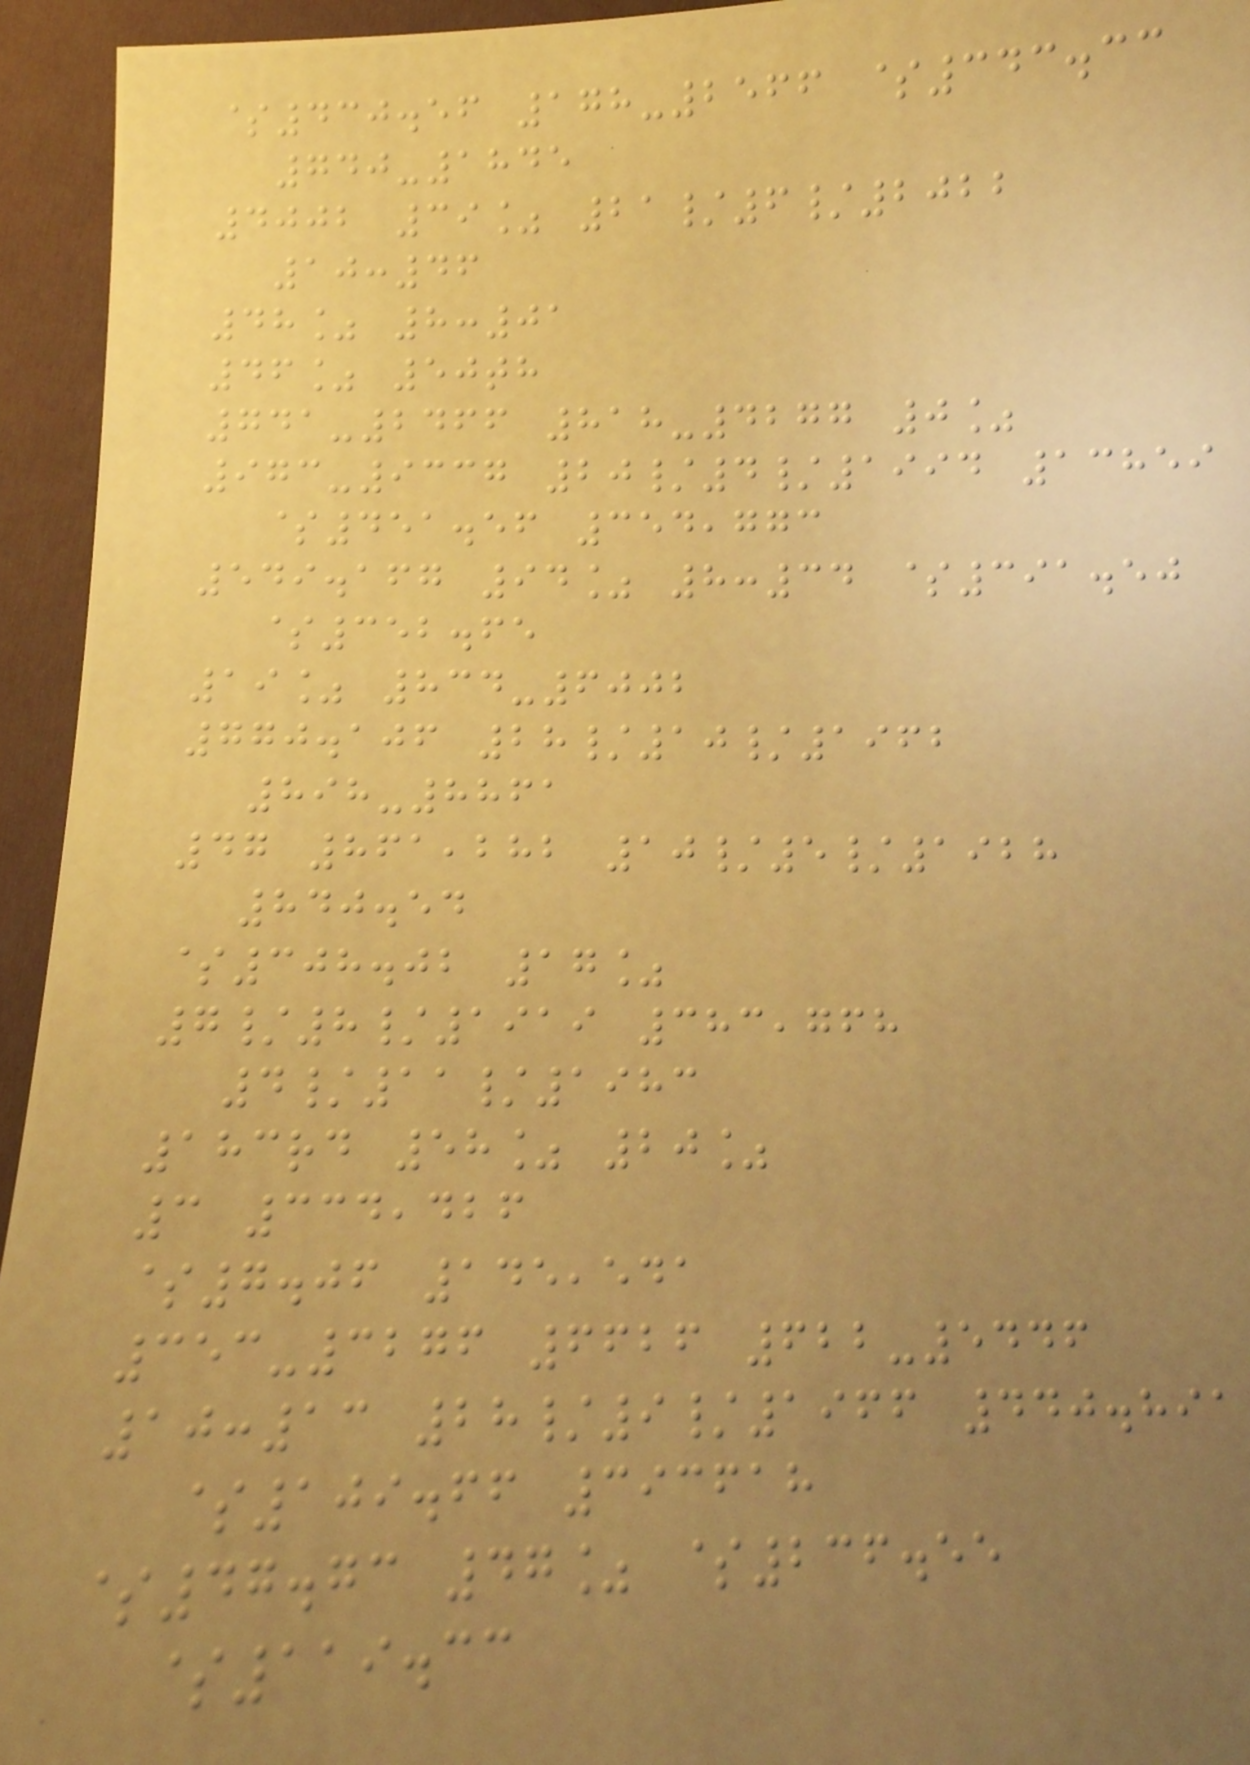$430.56 178-2566 $343.33
740-1845
4002 39% 21/6/2022
10:46
48% 8:01
46% 50th
741-2466 818-4277 0%
973-9337 20/4/1994 13859
$451.56 354,773
549.167 94% 8:34 $391.50
$352.65
19% 834-6002
770.106 28/10/1962
898-8861
47 861,282 10/5/1928
840.54
$308.02 17%
7/8/1919 383,768
4/11/1983
183rd 58% 20%
3 334,426
$7.06 145,541
353-3276 6626 622-5446
10:13 28/9/1966 440.891
$109.66 393618
$47.73 47% $236.55
$119.33
